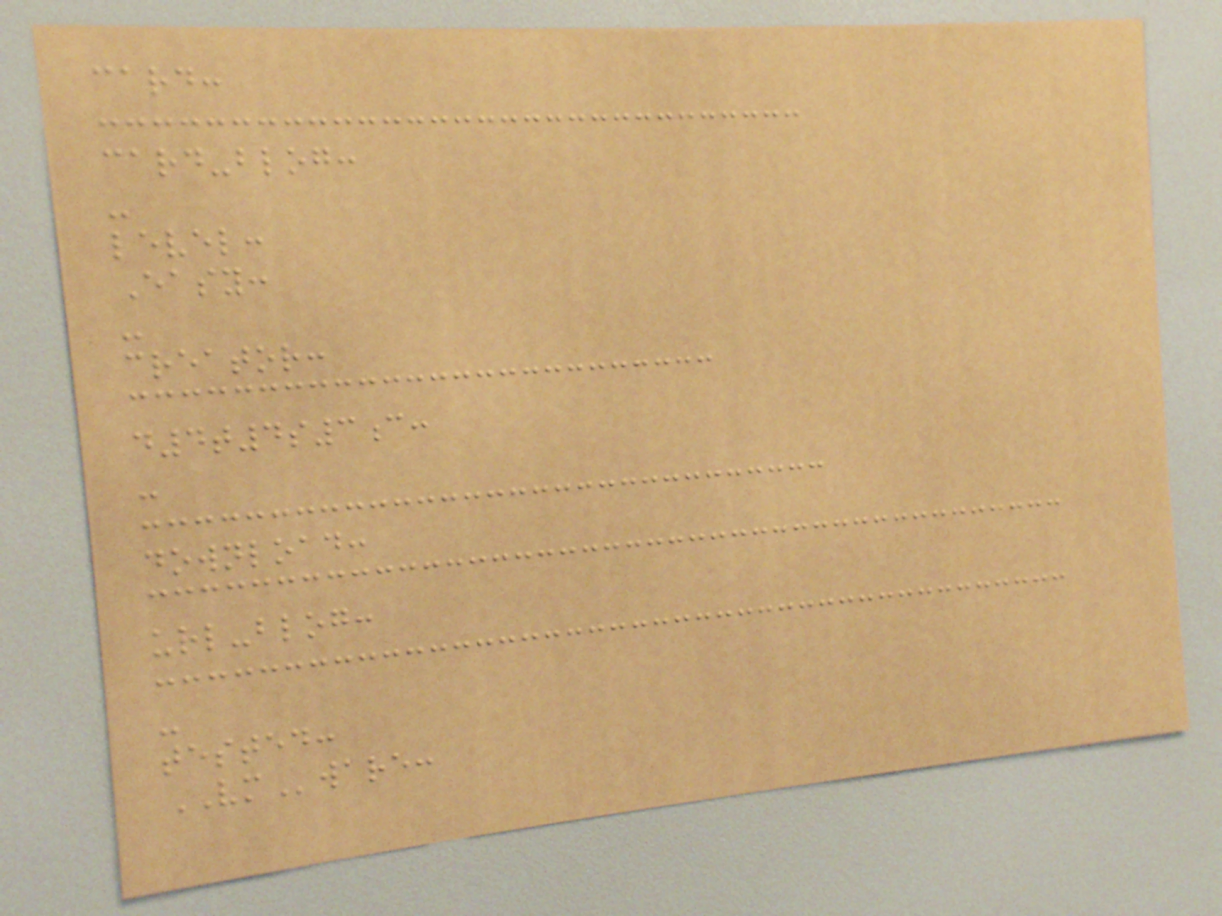card:
card-blog:
-
level:
Easy:
-
creator:
d4t4s3c:
-
download:
url-blog:
-
tested:
VMware:
